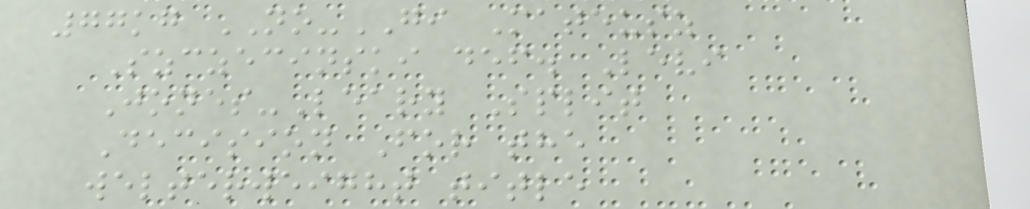77kg NO-GI Mateusz
Szczecinski def. Levi
Jones-Leary Split
Decision For the
welterweight title
